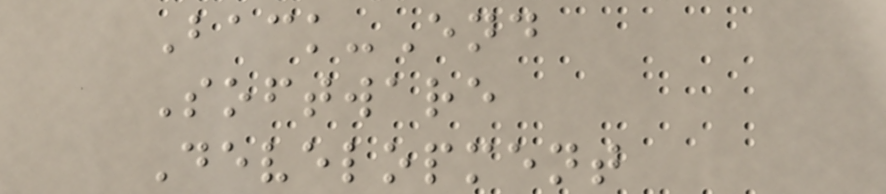Back-End
Software
Development
